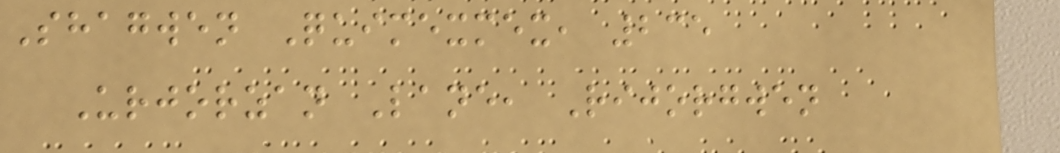Shagwen Quimexmex, 235
Urjorzan Lane, Rijorgwen
